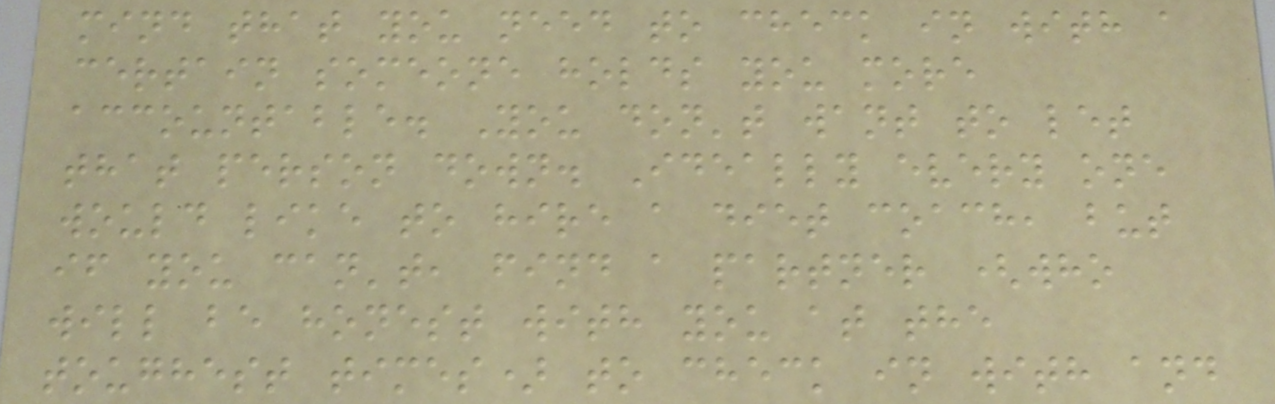mind that you need to check in with a
certain someone holds you more
accountable. You don't want to let
that person down. Ideally every one
would like to hire a diet coach, but
if you can't, find a partner (who
will be honest with you at the
toughest times) to check in with and
